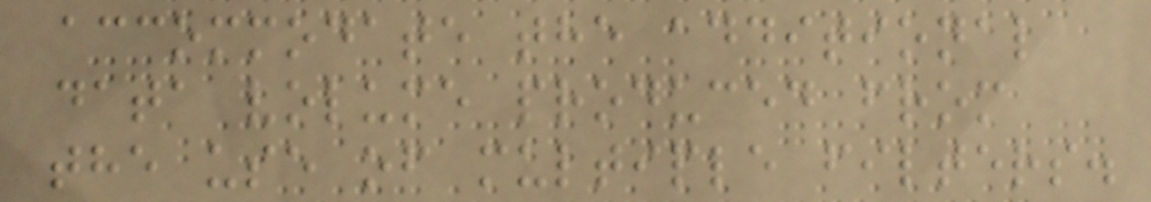accommodate the additional
data volume produced from
the use of multiple filters.
